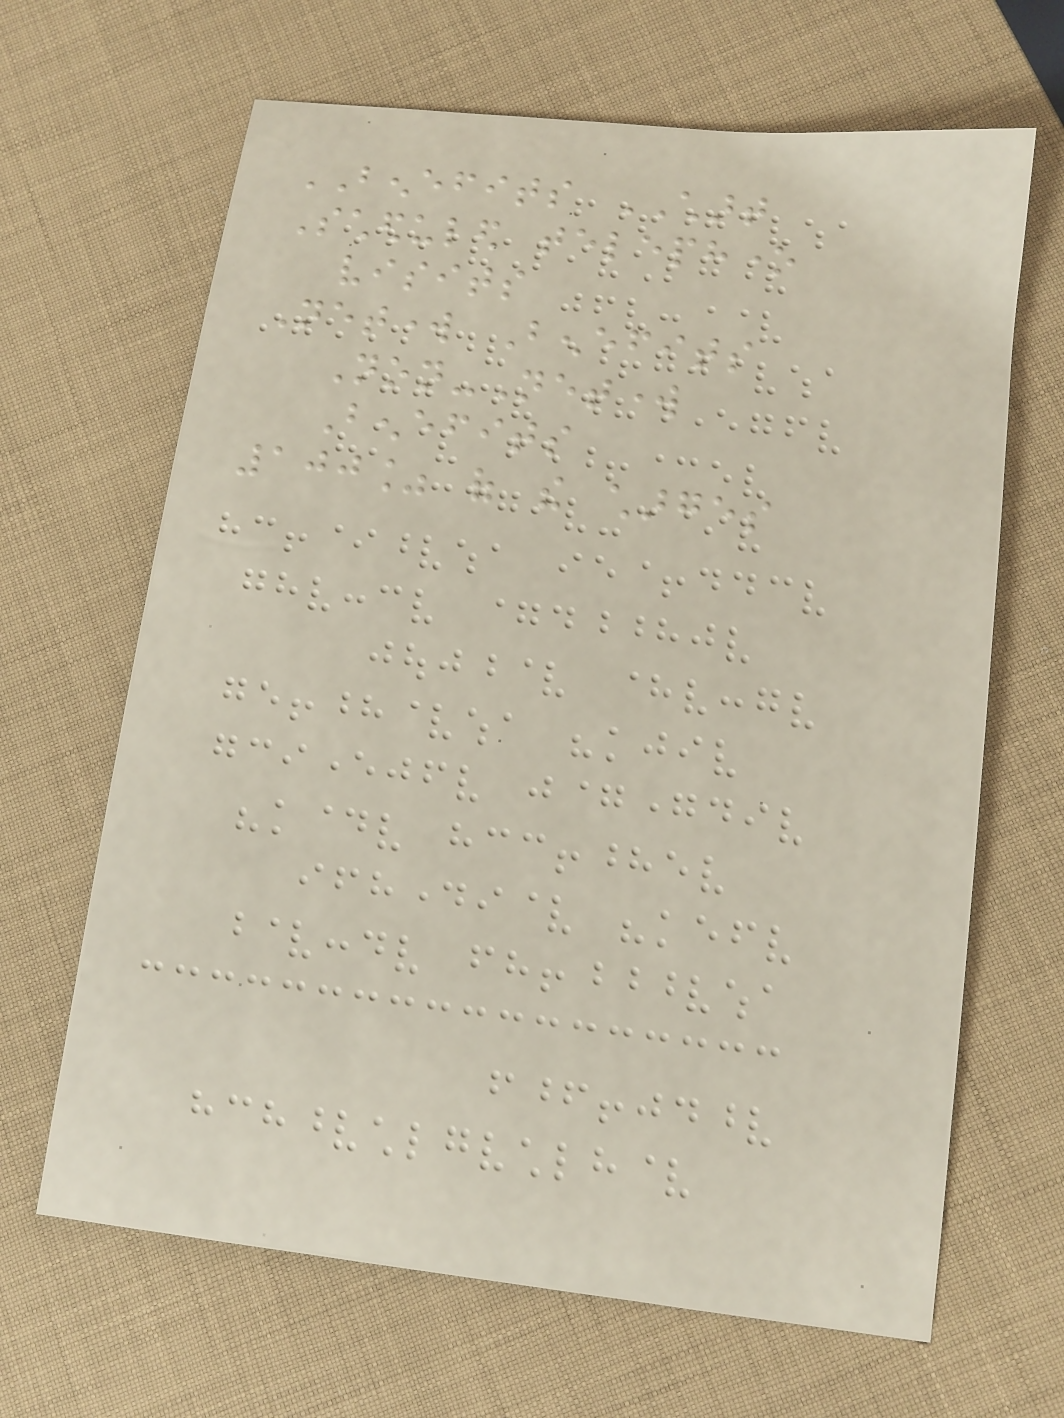BENEFITS CHART
Scheduled telephone
visits
Network Benefits
Non-Network
Benefits
100% of the charges
